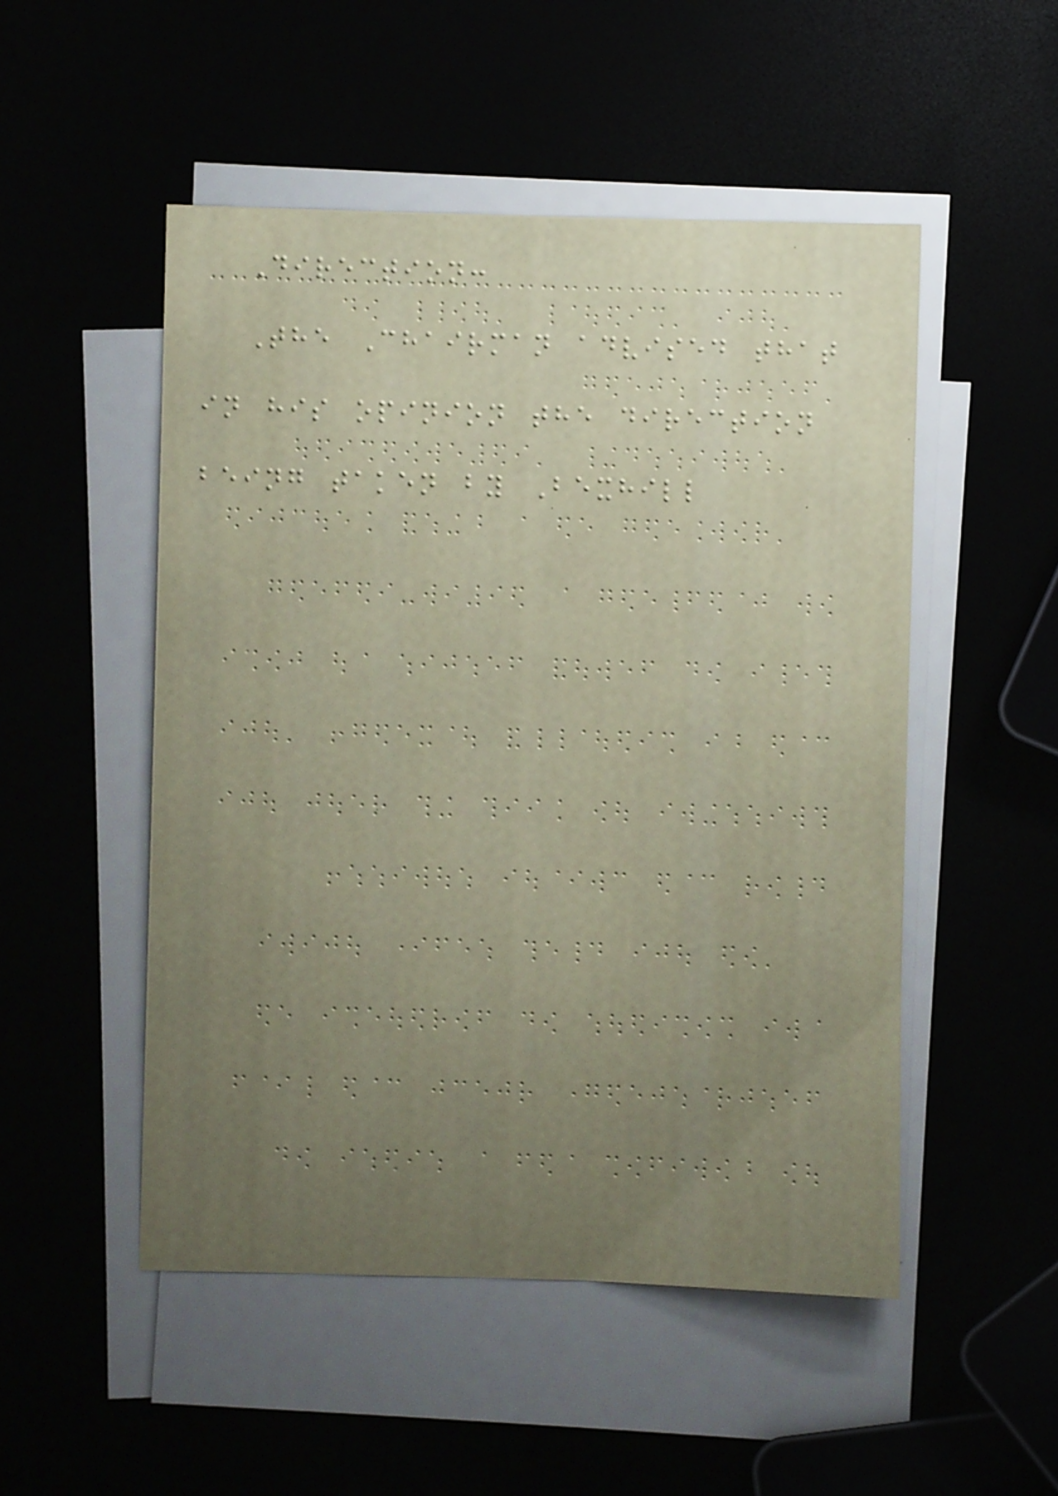Direction:
The Chairman advised that
in his opinion the direction
being taken by Bexhill
